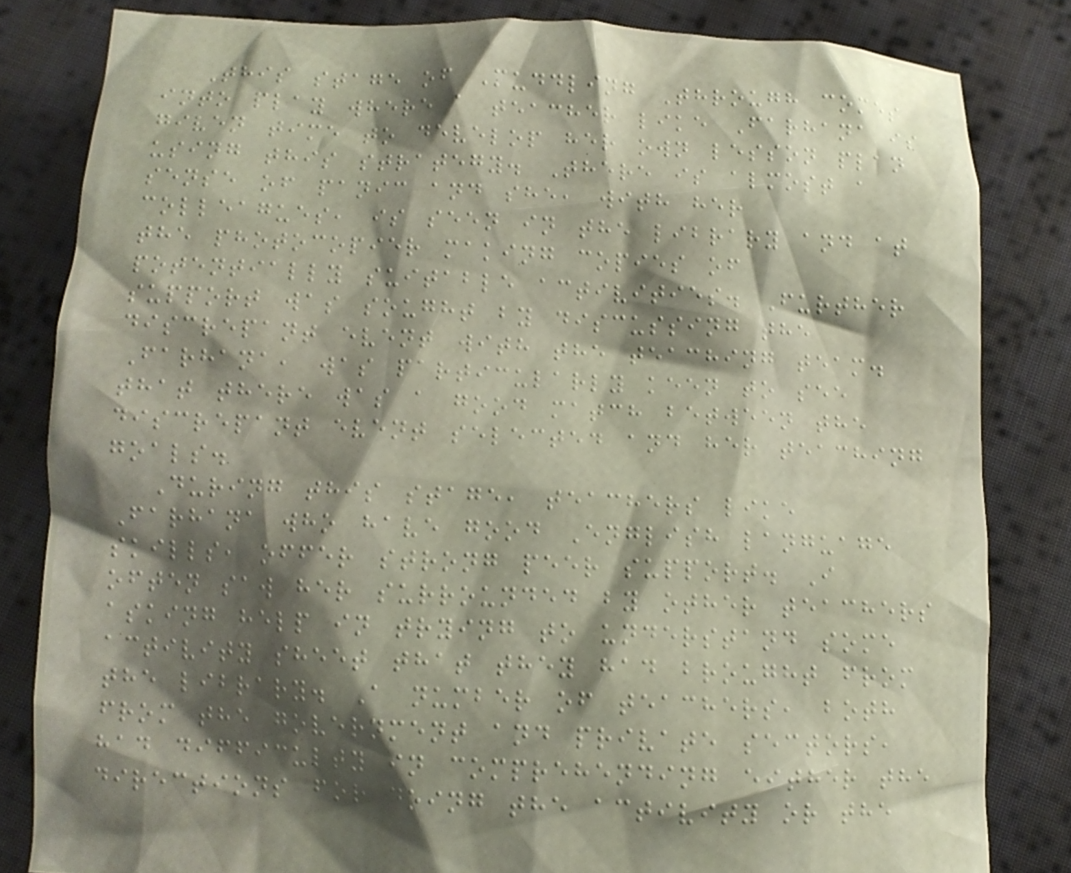This stage of Muddling Through comes
into play where a teacher like Farhana is
given time to develop her own lesson plan
using this strategy. There is almost a
sense of panic and she, with her
colleagues, is seen in the library and at
the photocopier making copies of
potentially suitable activities. Further
support was sought by discussing the
discrepant event with the teaching team.
Farhana, was particularly keen to see
that there was a good match between the
discrepant event selected and her teaching
goals.
During this stage, teachers like
Farhana who have good English language
skills, offer strong peer support. I
often saw her surrounded by other teachers
asking help in trying to understand some
activity sheet that they had brought from
the library. A number of teachers, both
from the government and private sectors,
had difficulty in comprehending either the
directions for doing the activity or the
